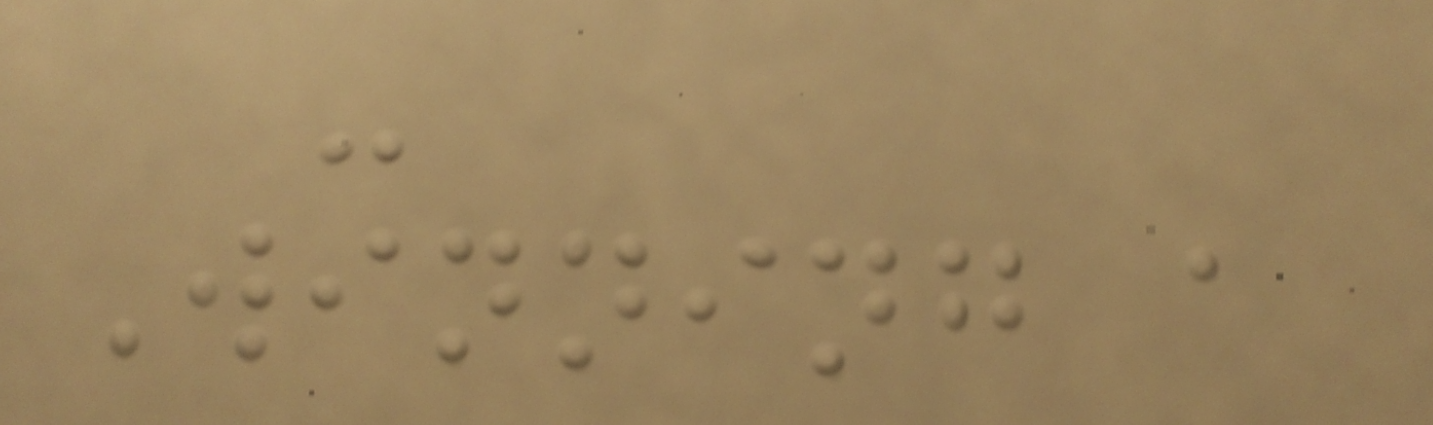-
Winning a
